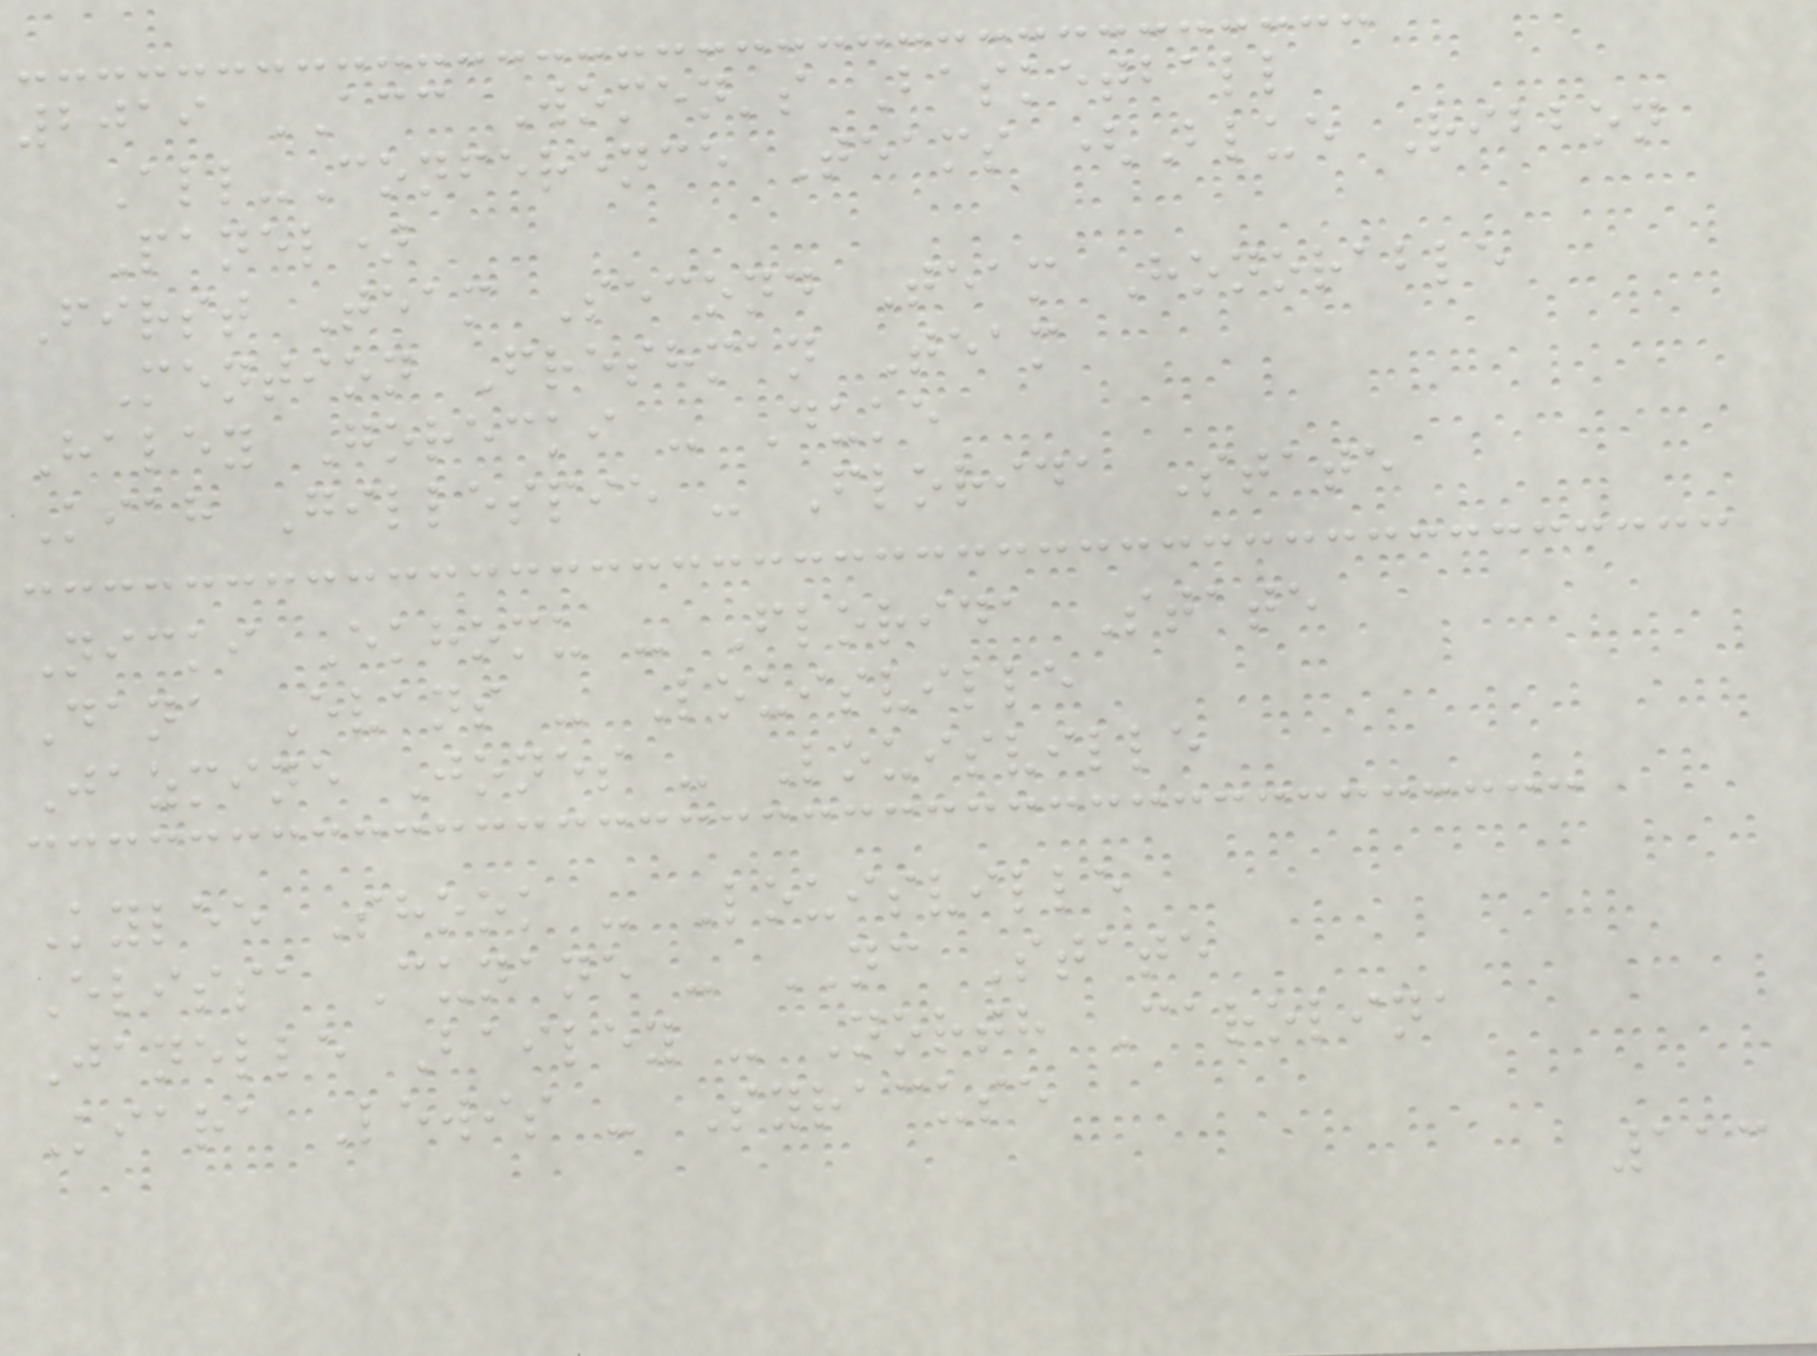2019 ACC Women's Basketball
All-Conference Teams (Blue Ribbon
Panel)
First Team Second Team Honorable
Mention Freshman Team
Haley Gorecki - Duke
Kiah Gillespie - Florida State
Nicki Ekhomu - Florida State
Dana Evans - Louisville
Jazmine Jones - Louisville
Kylee Shook - Louisville
Elissa Cunane - NC State
Janelle Bailey - North Carolina
Kiara Lewis - Syracuse
113
